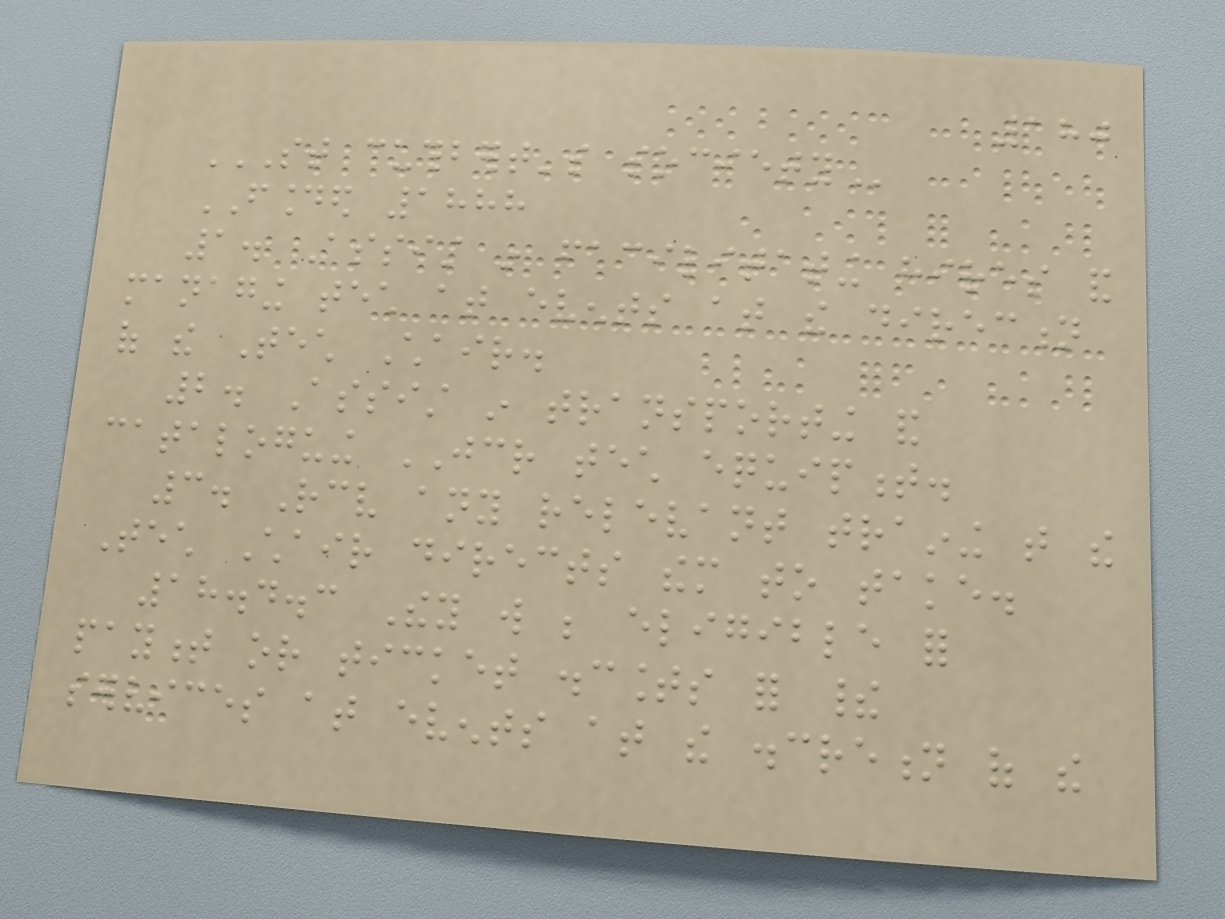180
ST CUTHBERT'S SOCIETY
FOUNDED 1888
1. Assist in facilitating hires and
managing tech at events at the direction
of the Tech Chair.
2. Assist in transporting and
cataloguing JCR tech equipment.
3. Receive any relevant training that the
Tech Chair directs them to take.
18.4.3 They will be eligible for
payment or ticket discounts for their
services at events at the discretion of the
